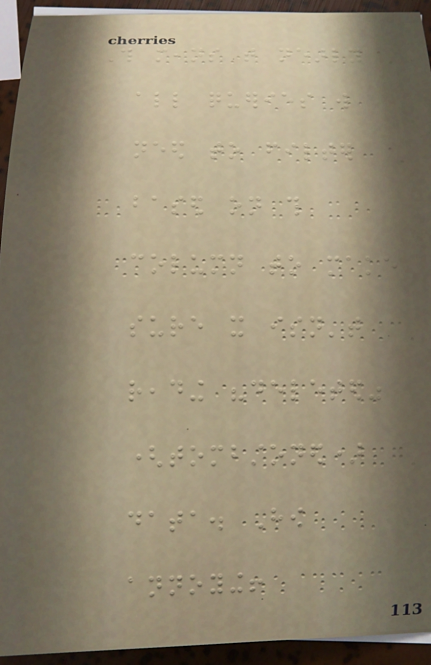This means that nearly
all queries will
need to filter
based on this
column to make
sure it isn't
reading "deleted"
(tombstoned)
data. How
annoying!
